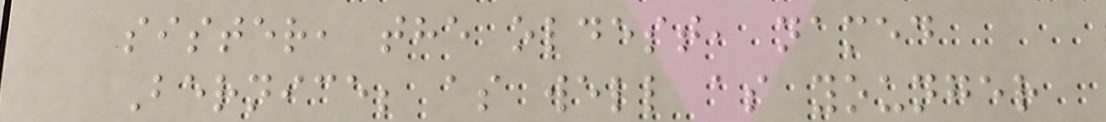sister, the oldest, named
Bernice; as well as younger
